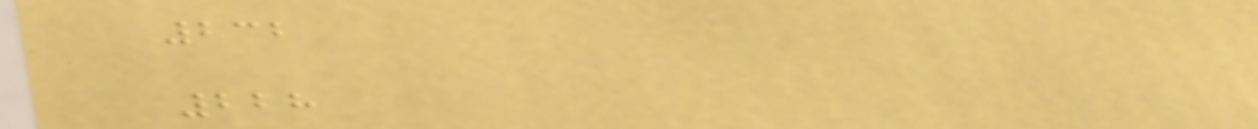232
228
